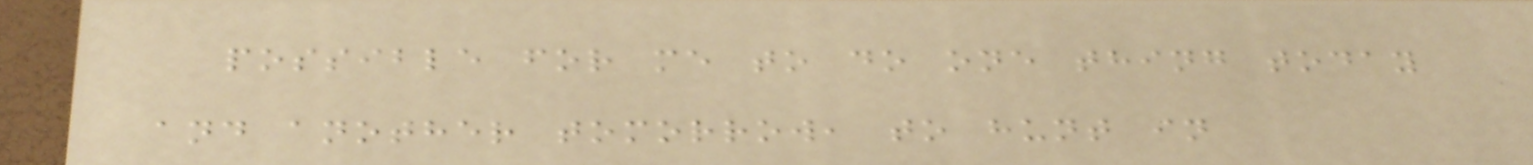possible for me to do one thing today
and another tomorrow, to hunt in
